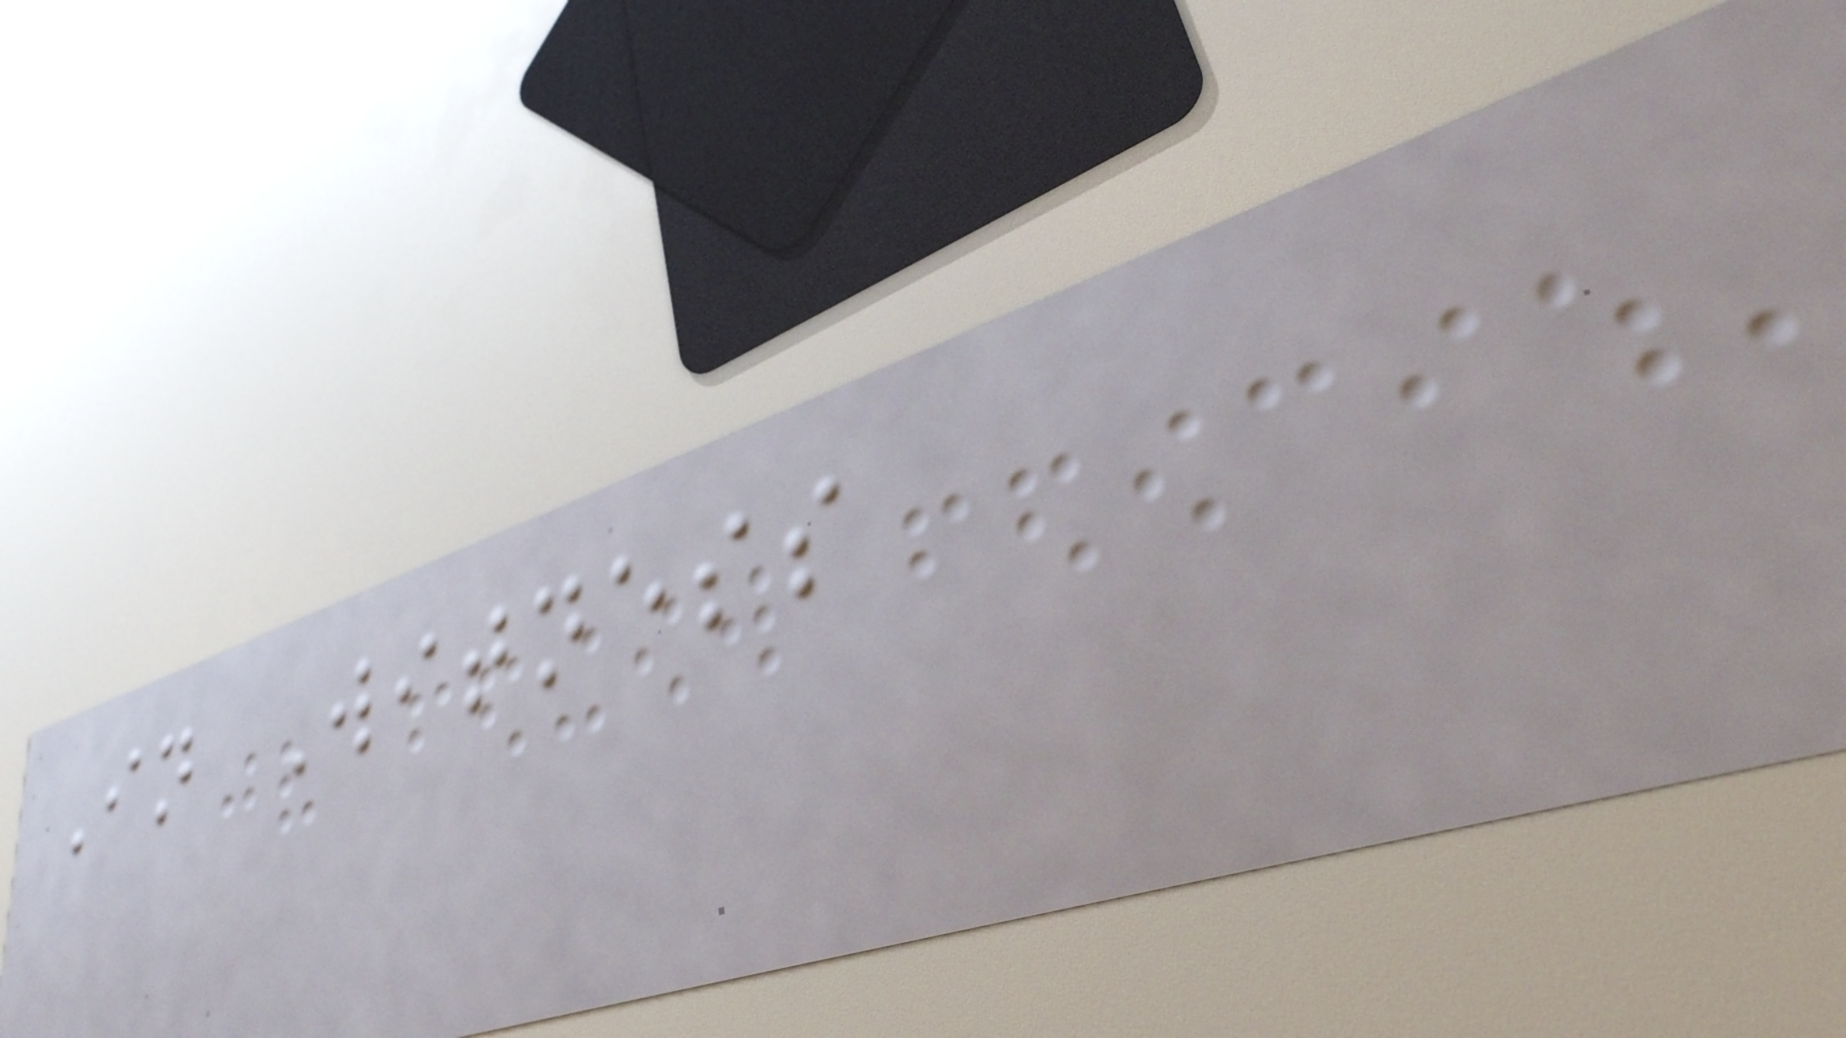In Witness
